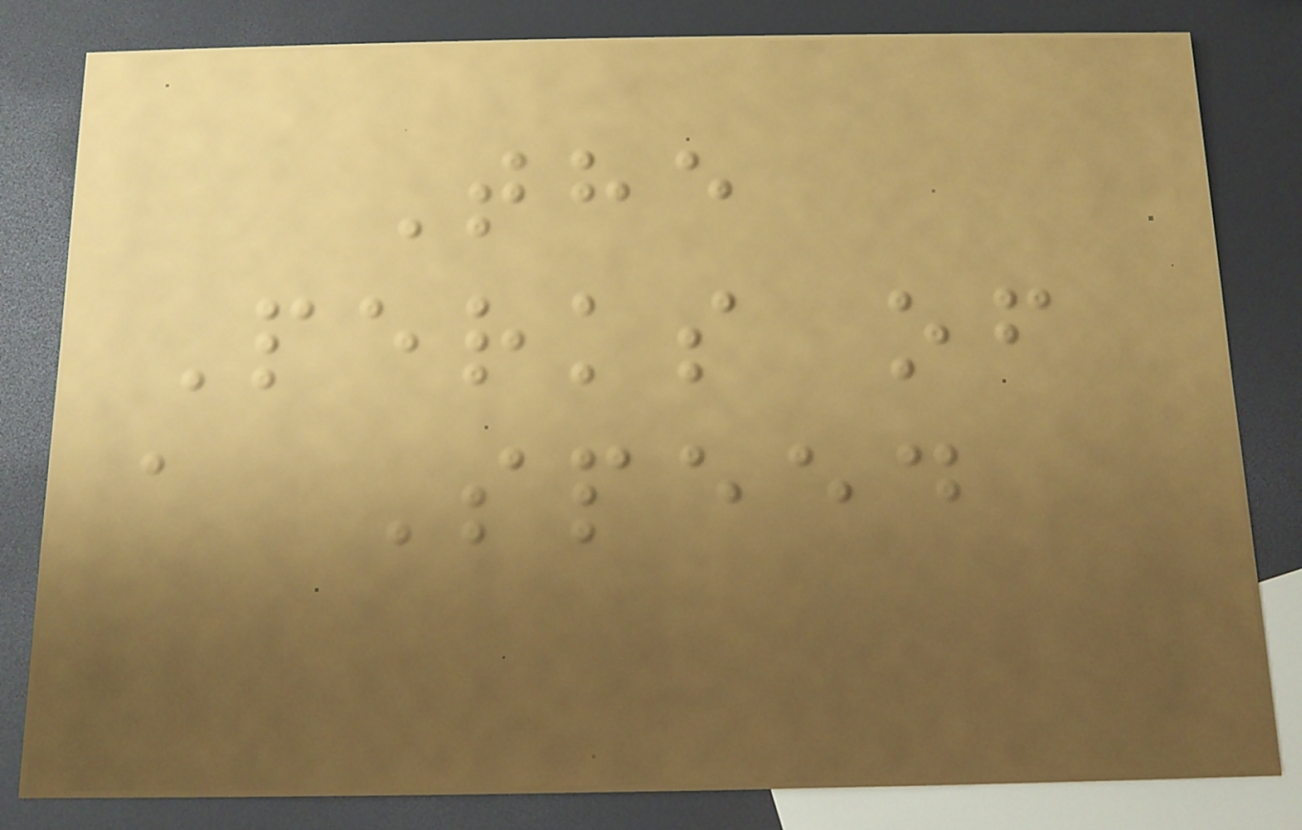The
Perks of
a Speed
